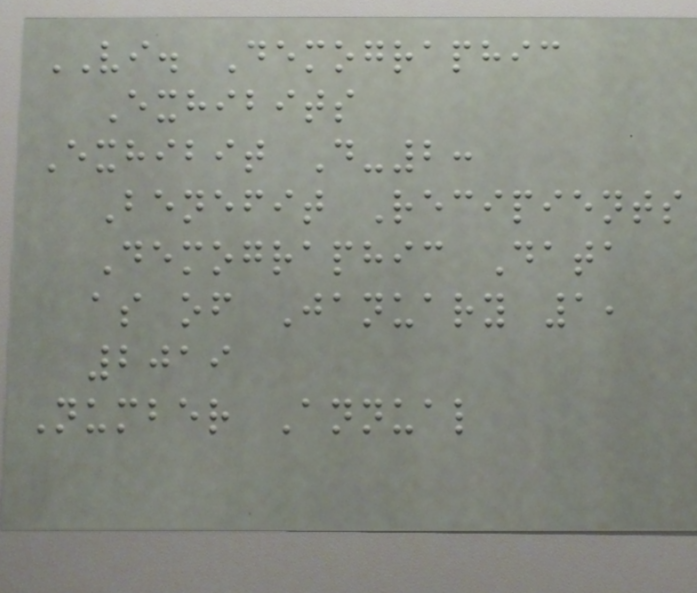VI. Demographic
Exhibits
Exhibit D-2:
Benefit Recipients
Demographic Data
as of January 1,
2019
Number Annual
